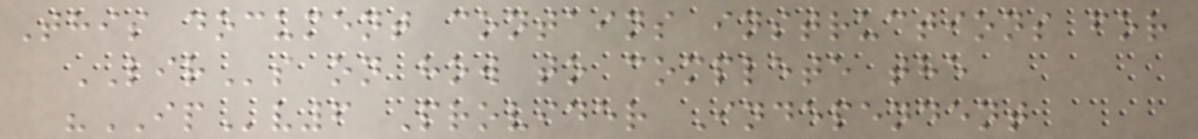This document contains instructions for
LIRs on how to complete the
"IPv6 Provider Independent
